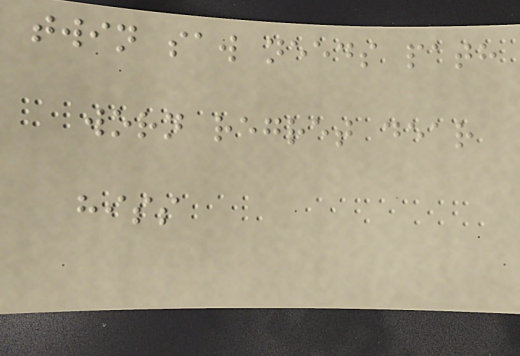twin saw needs path
worn regret dear
hiss
